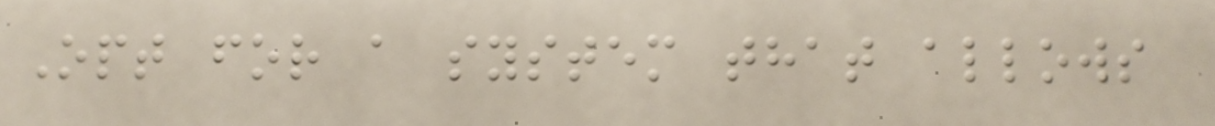Opt for a system that allows
